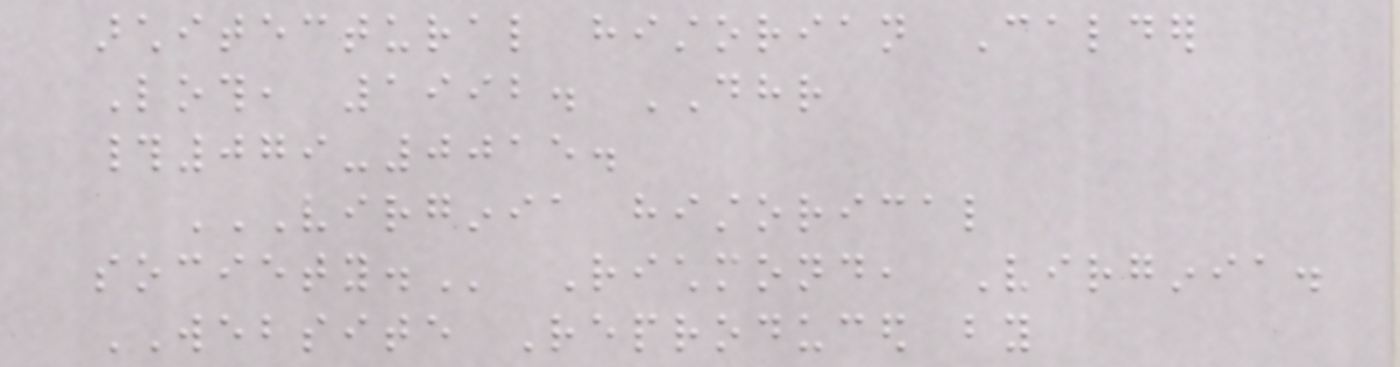architectural historian Calder
Loth, 1992. DHR
#079-0015.
VIRGINIA HISTORICAL
SOCIETY. Richmond, Virginia.
WEBSITE Reproduced by
